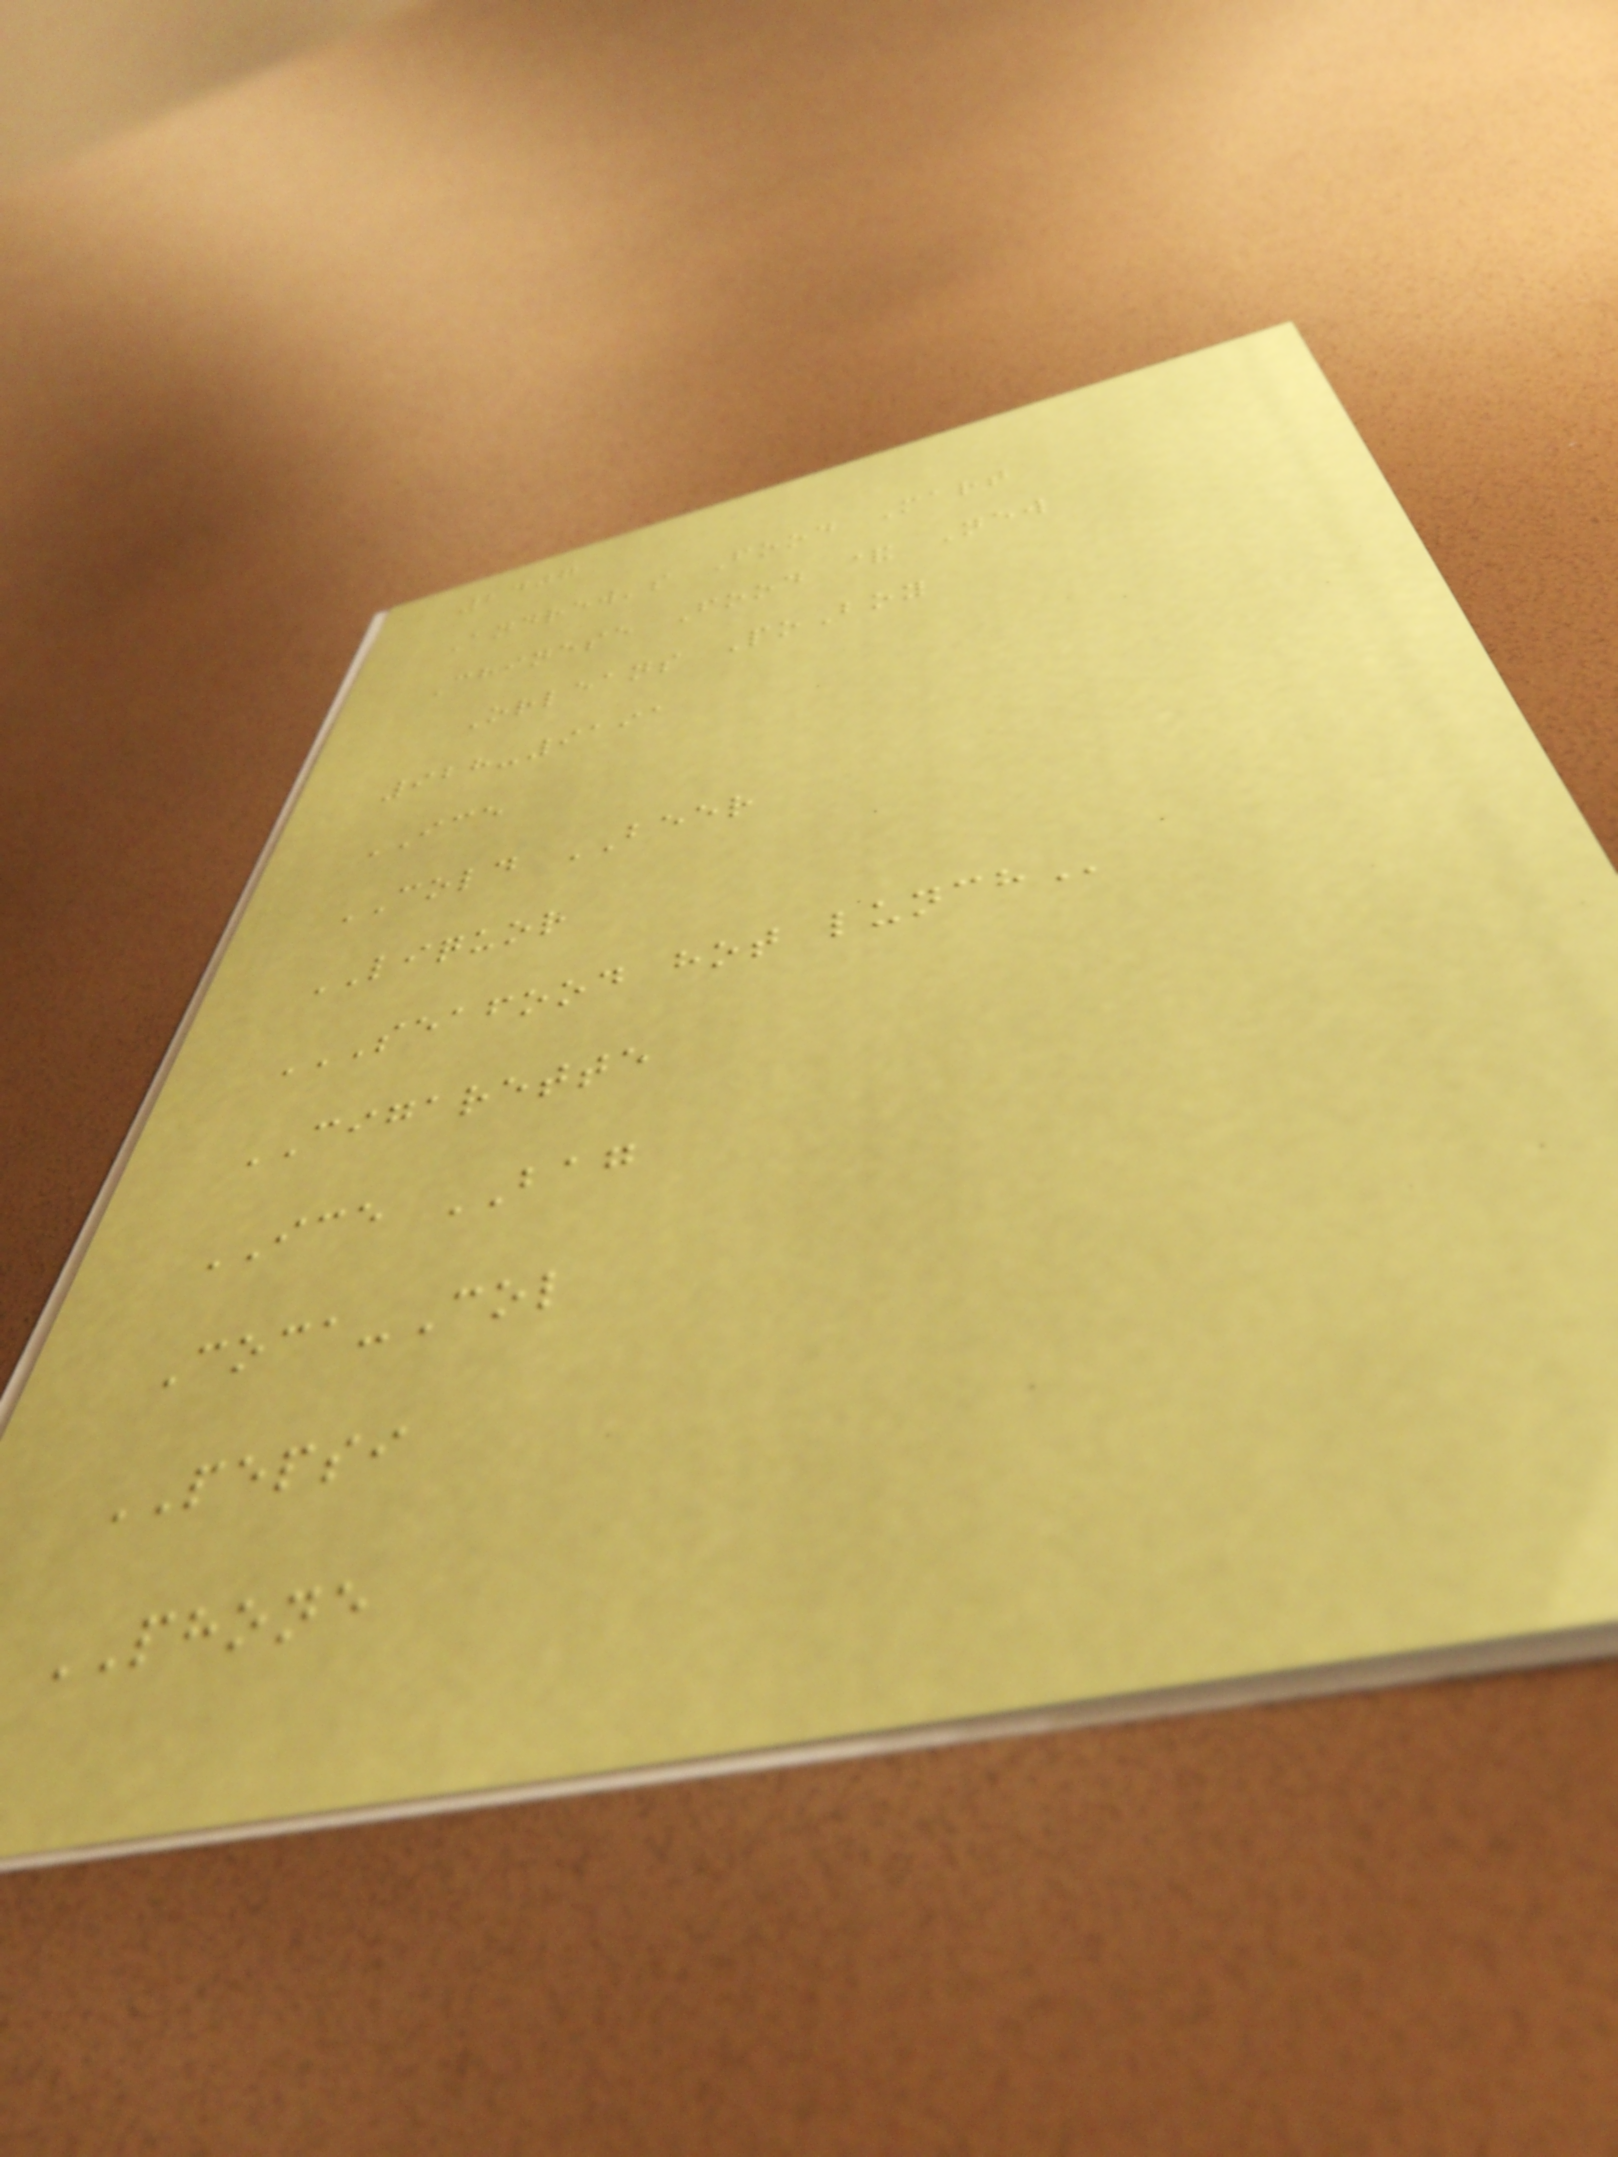2407
Andrew's Food Mart
Chinese Food & New
Orleans PoBoy
928-9191
ICE
COLD BEER
LIQUOR
SEAFOOD HOT LUNCH
CIGARETTE
ICE BAG
Coca-Col
PEPSI
PHONE
